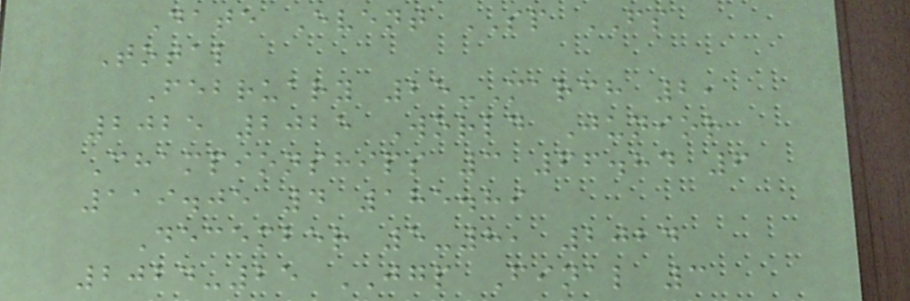Date Event SP FS
Total
February 25-March 2,
2025 2025 World Junior
Championships 3 66.84 6
119.05 4 185.89
December 5-8, 2024
2024-25 JGP Final 3
